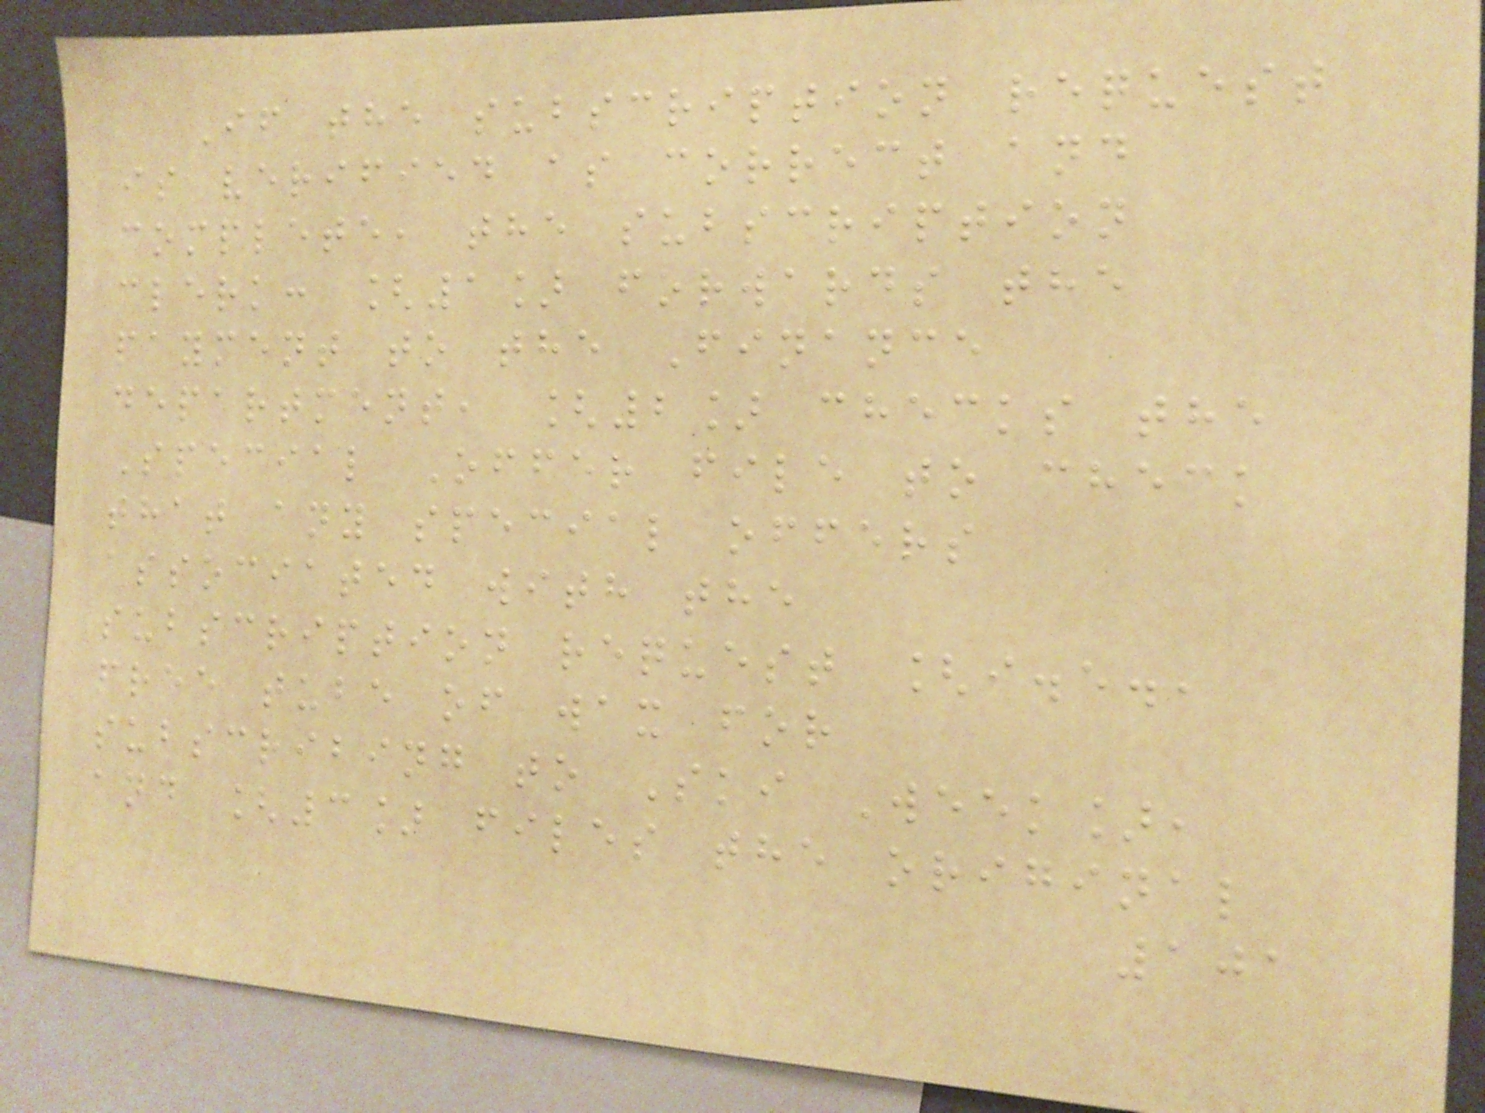If the subscription request
is verified as correct and
complete, the subscription
clerk: [1] forwards the
payment to the Finance
department, [2] checks the
Special Offer file to check
that any special offers
associated with the
subscription request [i.e.,
free tube of wax for
subscribing to Ski Week],
and [3] files the original
101
